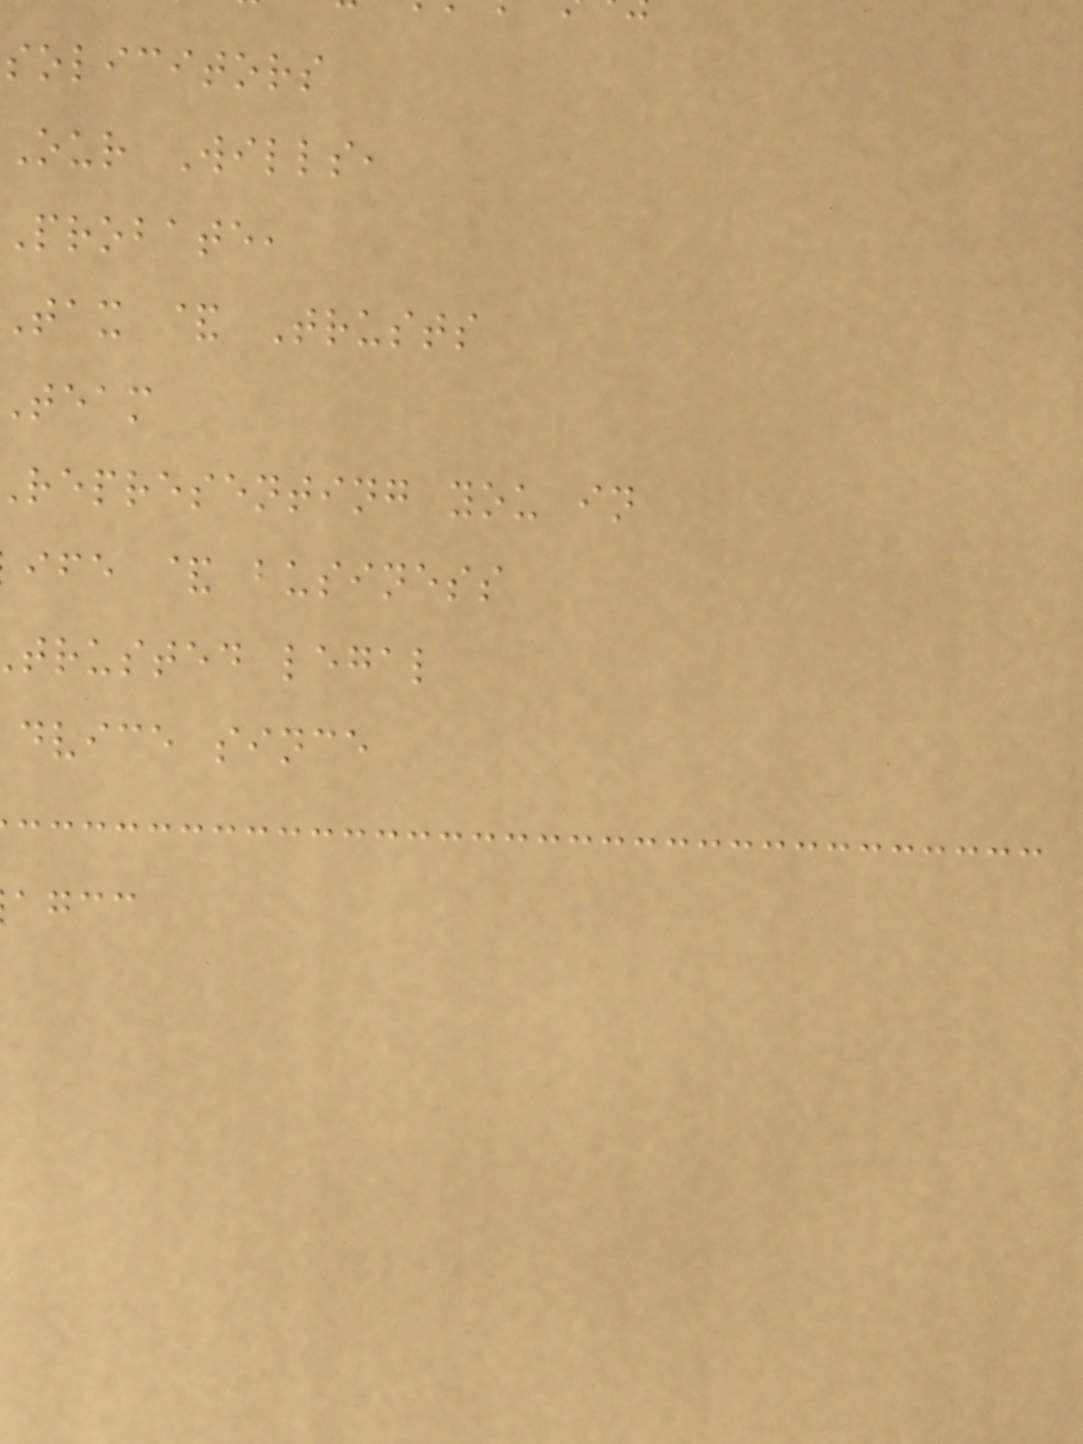solicitors
Our Wills,
Probate,
tax & Trusts
team
representing you in
ife & business
trusted legal
dvice since
agcc
